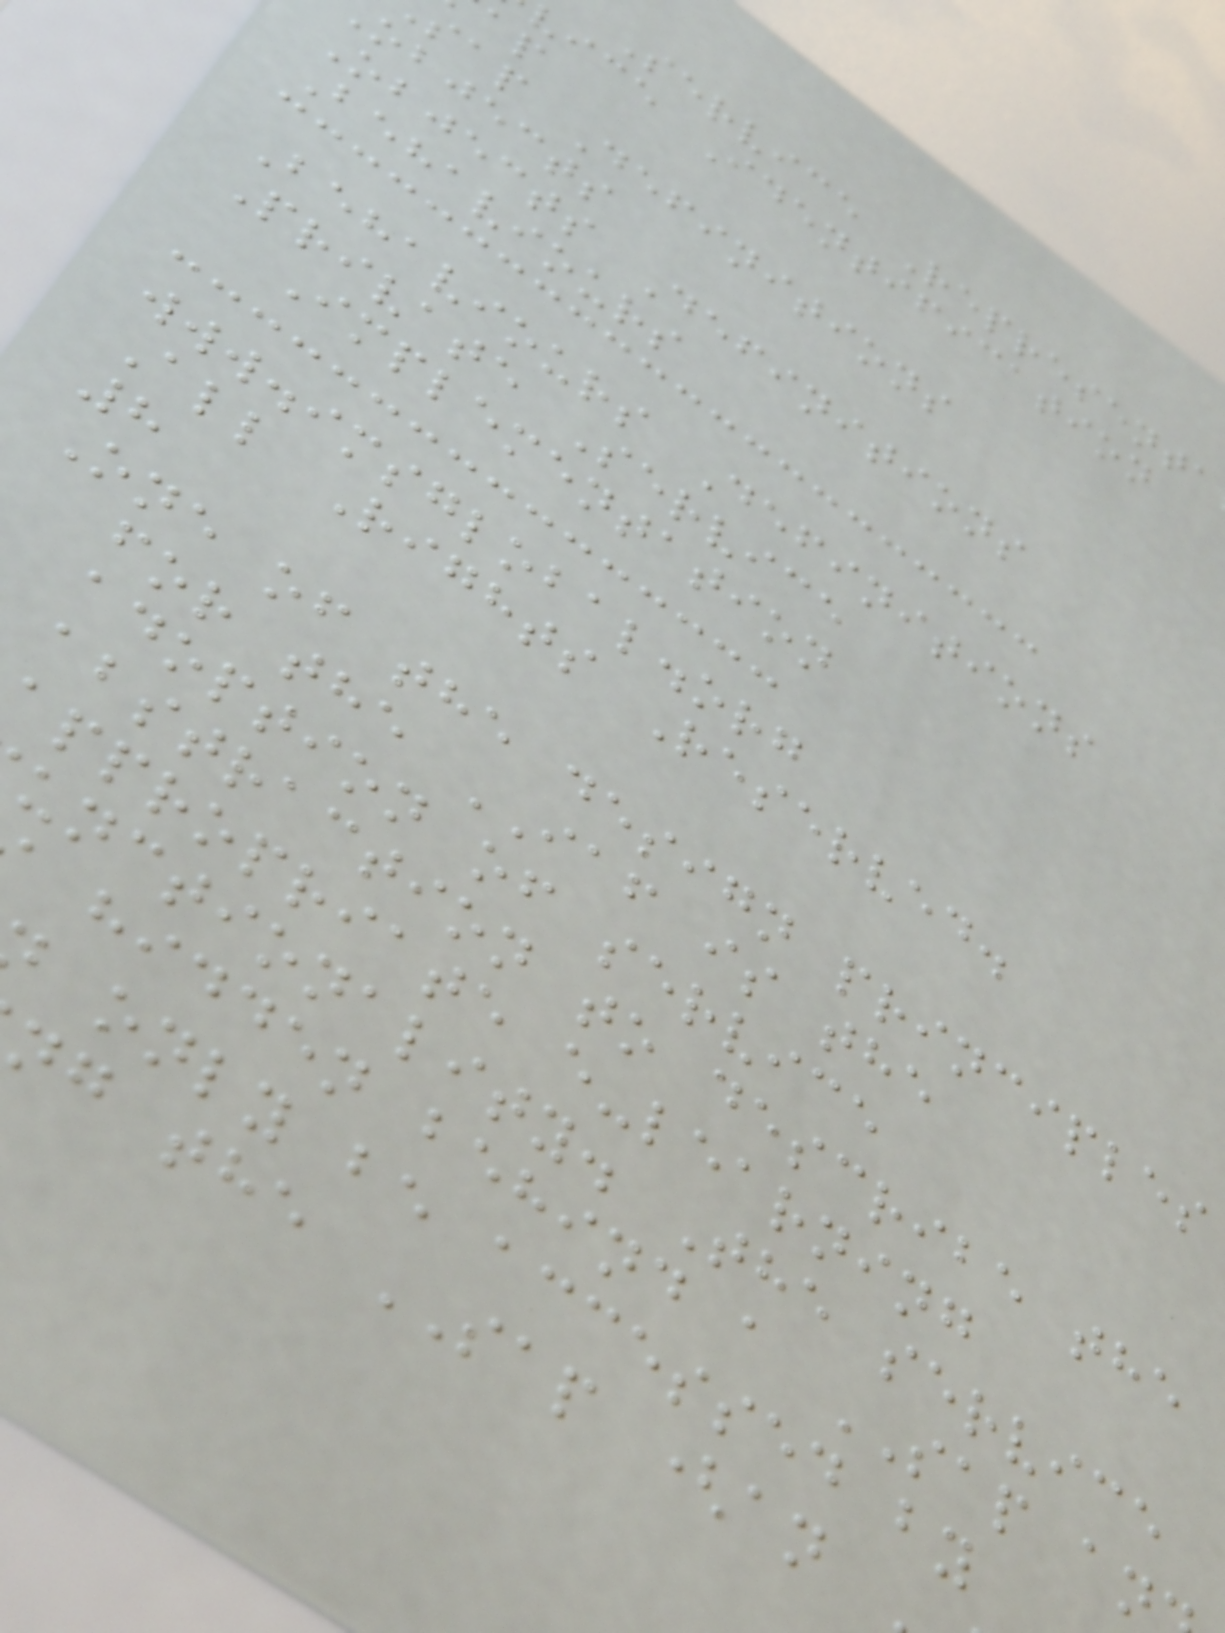Service Representa
vice Identification
sap Definitions
objects
Objects Definitions
Behaviours
Behaviours Definitions
Private Service
Implementation
www.imsglobal.org
All Rights Reserved.
8
One of the design principles
for the IAF is the
adoption of service
abstraction to describe the
appropriate e-learning
unctionality. The service
hidden behind a SAP an
only be accessed by
ng the SAP (an
